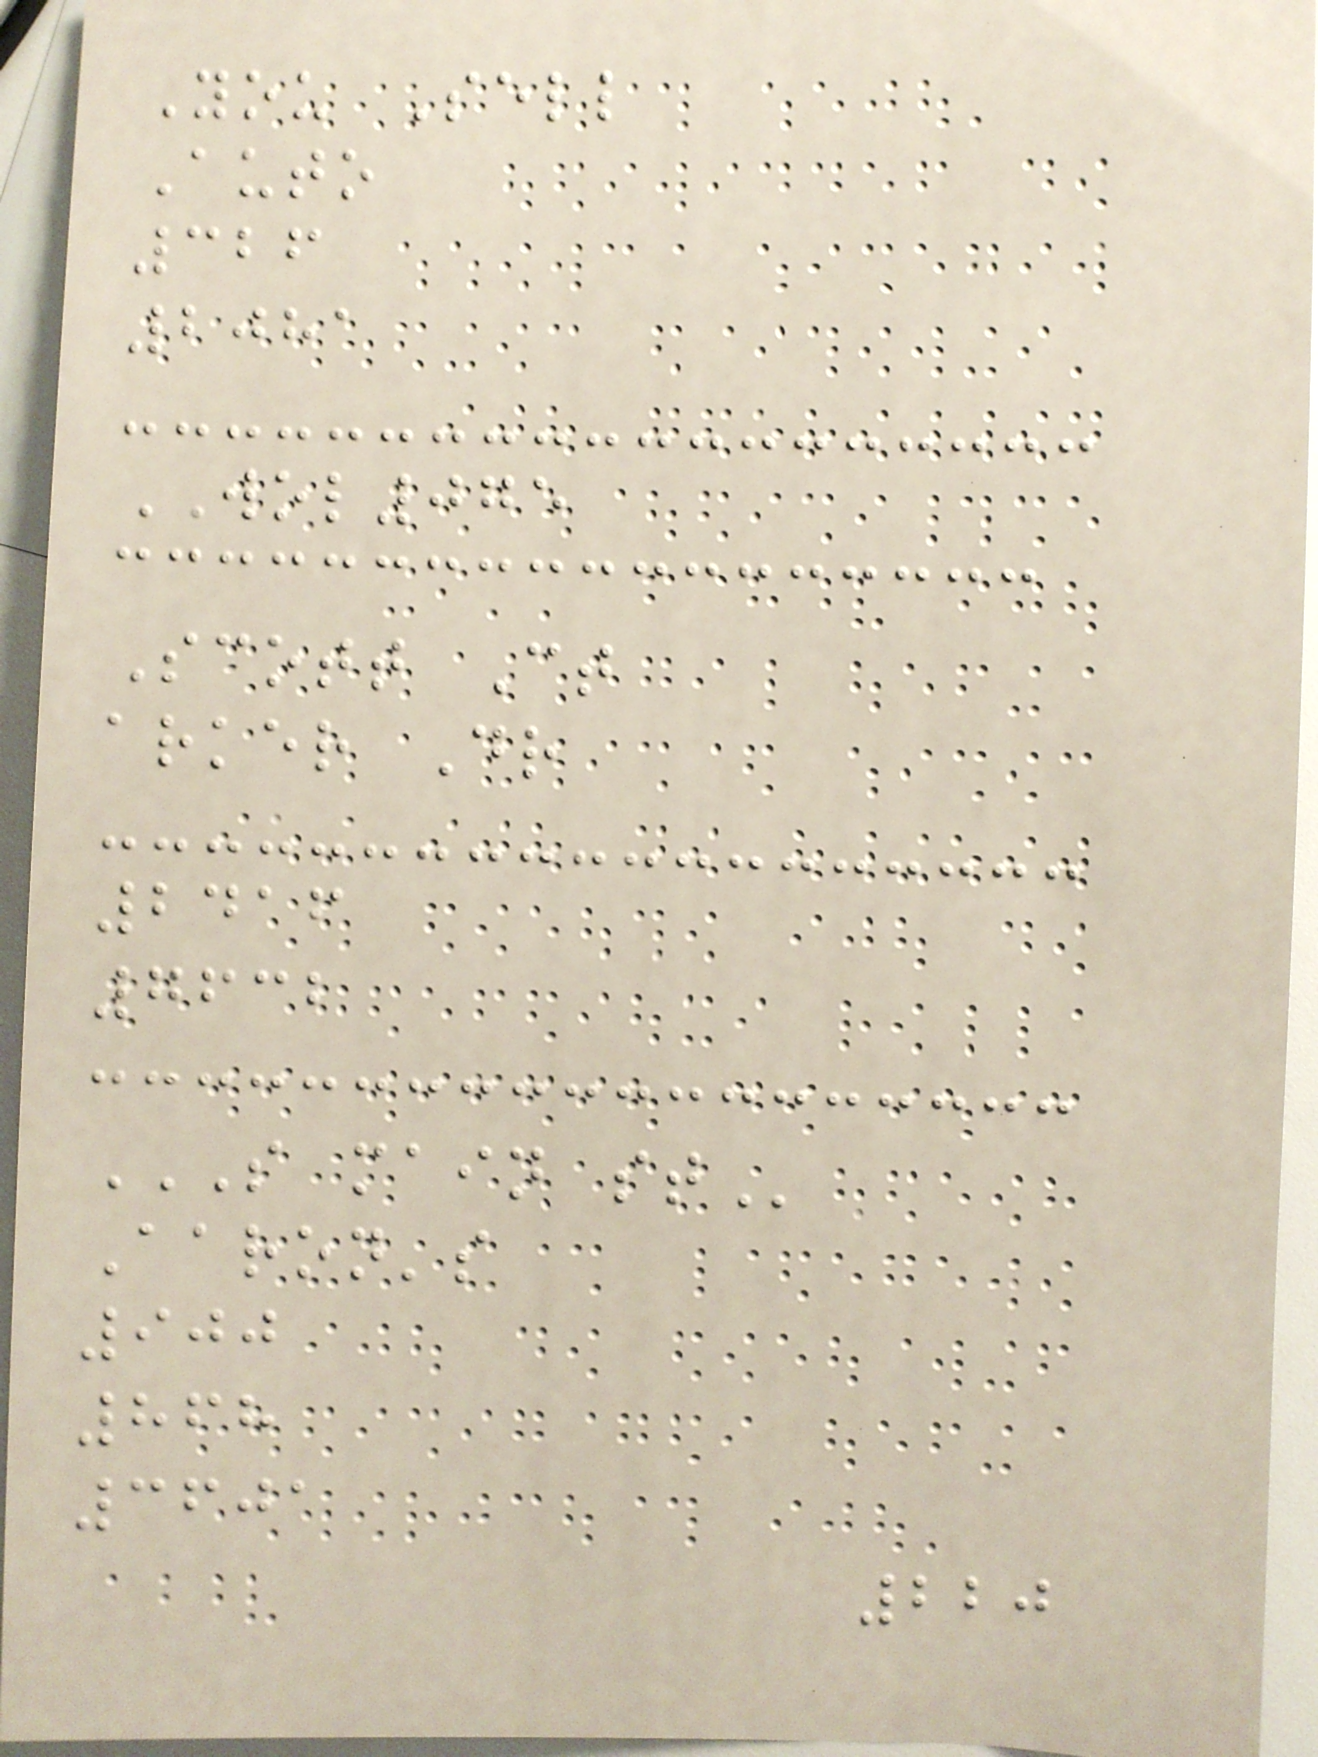You Sell
Auto
326
2081
WOL075
Scott Ct
arker Dr
2416
7632
S MAIN ST
Aaron's
900
868
3601
220
